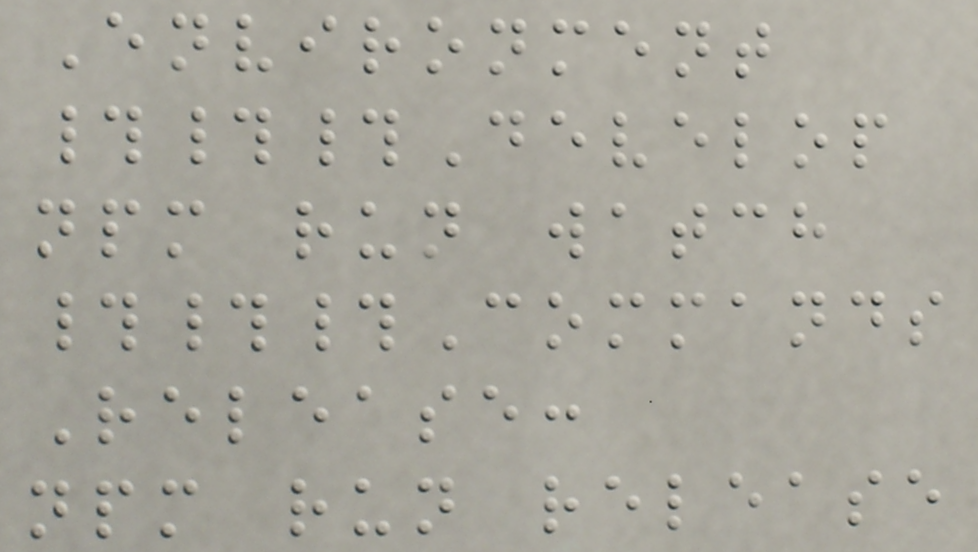Environment
###Develop
npm run watch
###Commands
Release:
npm run release
